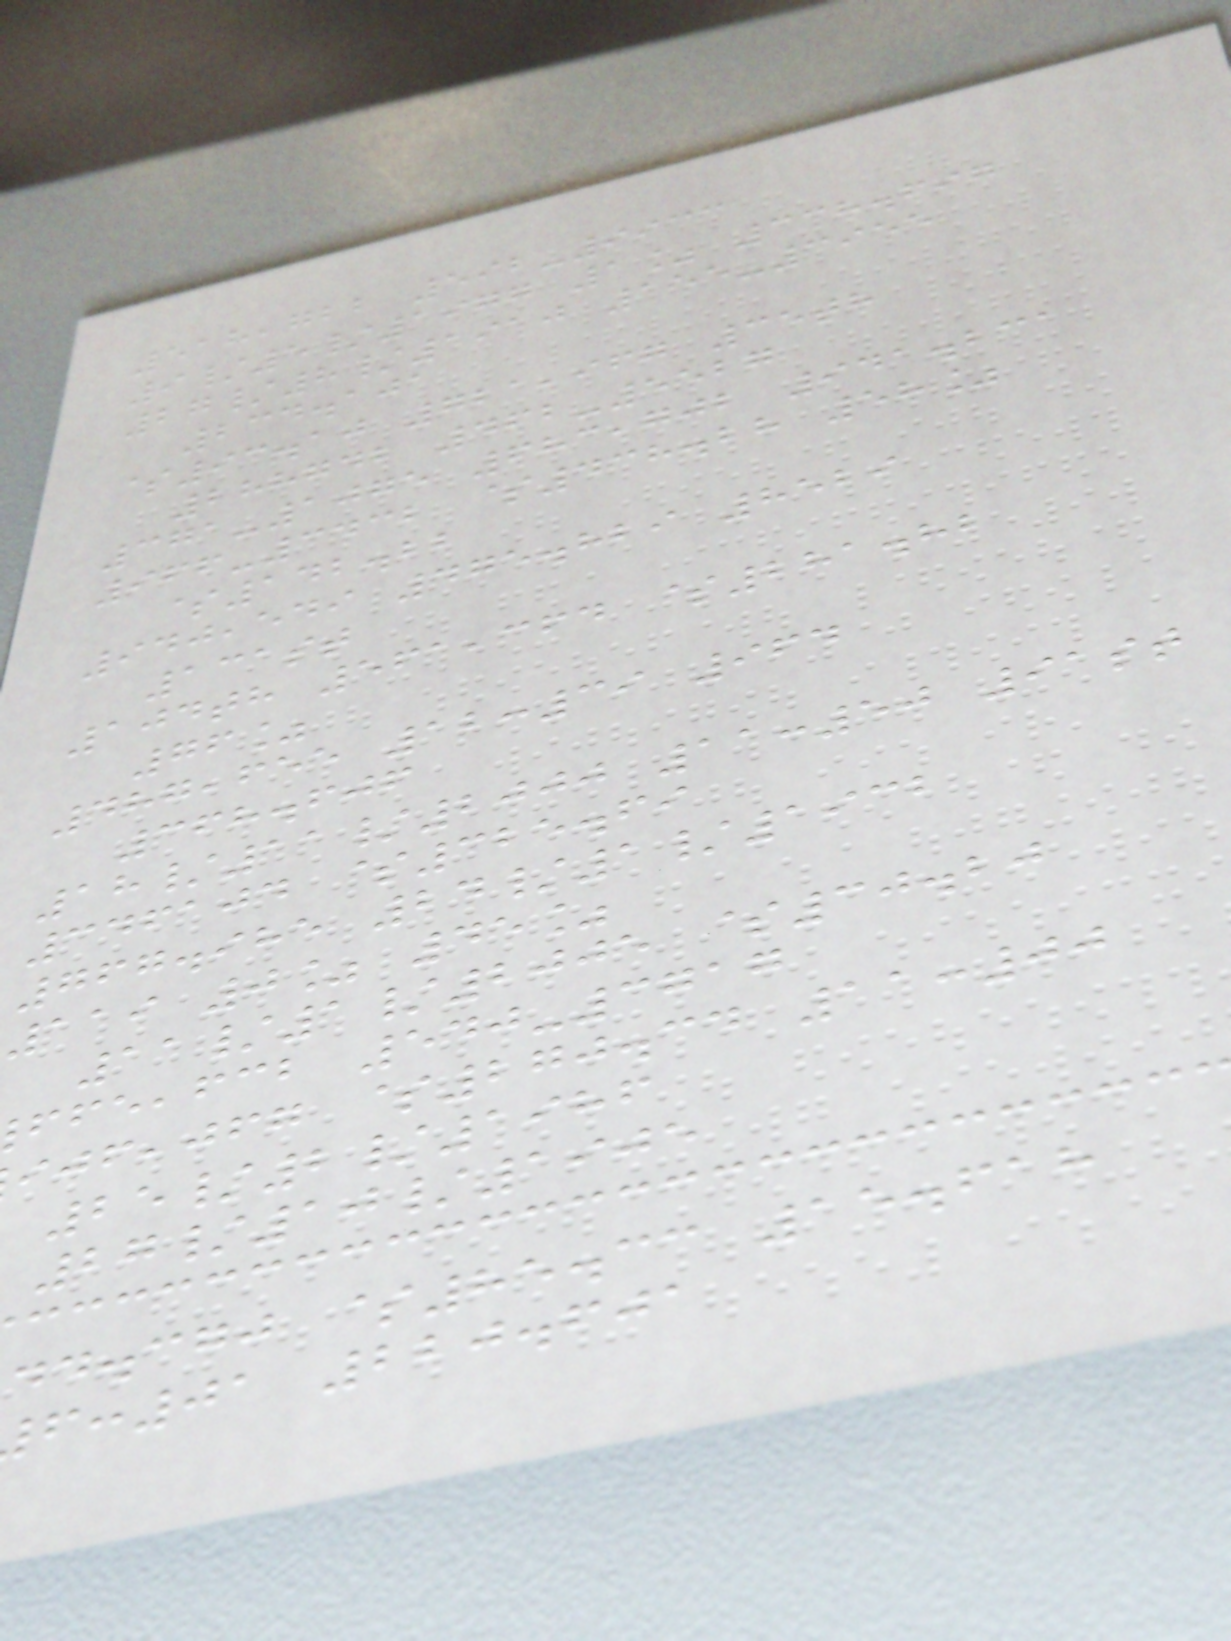518,722 592-9933
9/5/1977 1% 338.697
27/8/1910 155-3955
234.101
$93.10 721,967 35th
288742 462-5527
371-1075 683,702 941.231
966-3432 $438.28 58%
$142.22
940,549 475.829 8529
131st
104th 561,364 $281.82
76%
487,655 12:39 964
368.606
18/11/2000 11:50 91st
346104 $325.69
767.985 24/1/1932
119 0% 45%
11/1/2005 $30.20
,fcb 540-3717
,jfg $270.34 11:00
25/2/1986
27/10/1905
dd.cgj $85.33 15.618
:01 220.601
